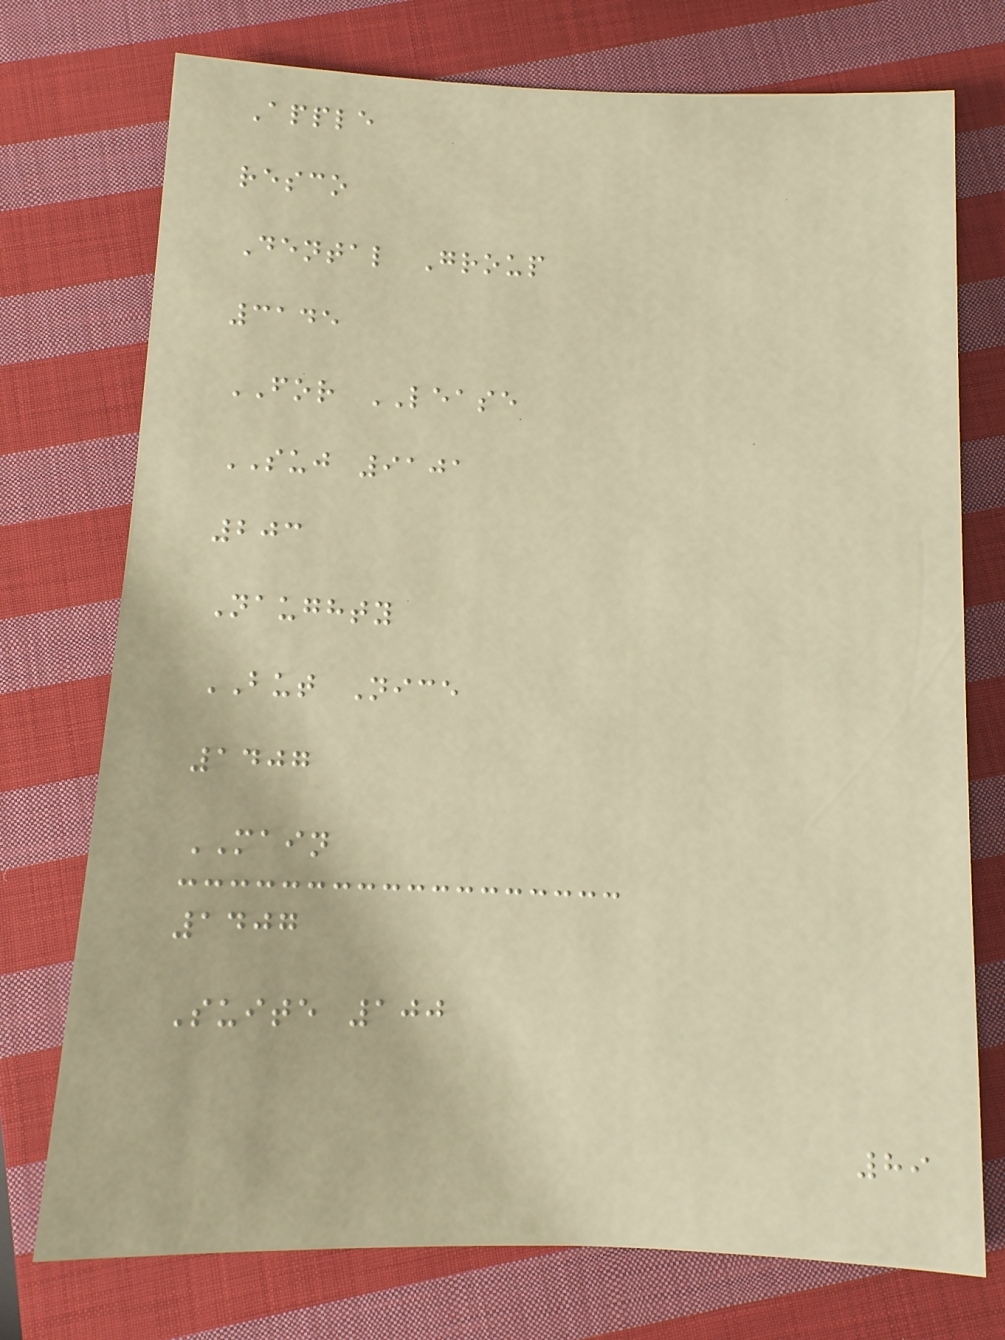Apple
resco
Dental Group
3145
FOR LEASE
SUJ 9101
203
Naughty
BUT Nice
1407
MAIN
1407
Suite 100
89
